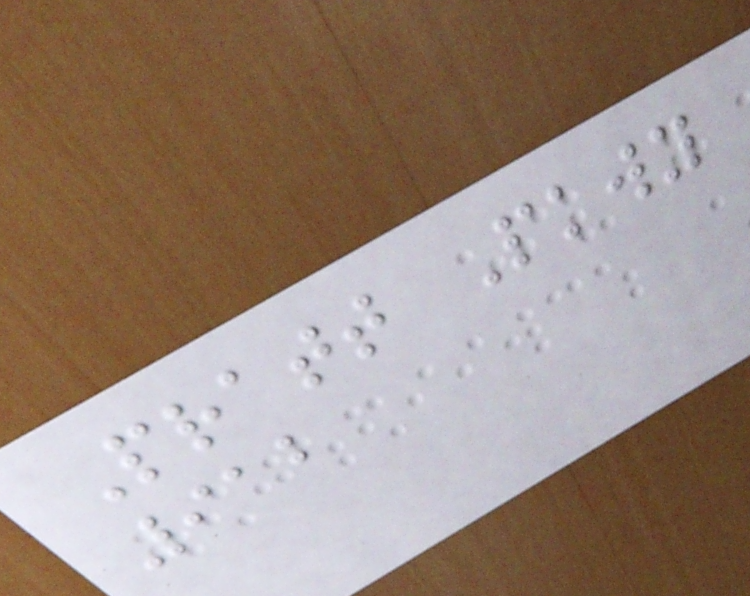Pratt Pkwy
912
